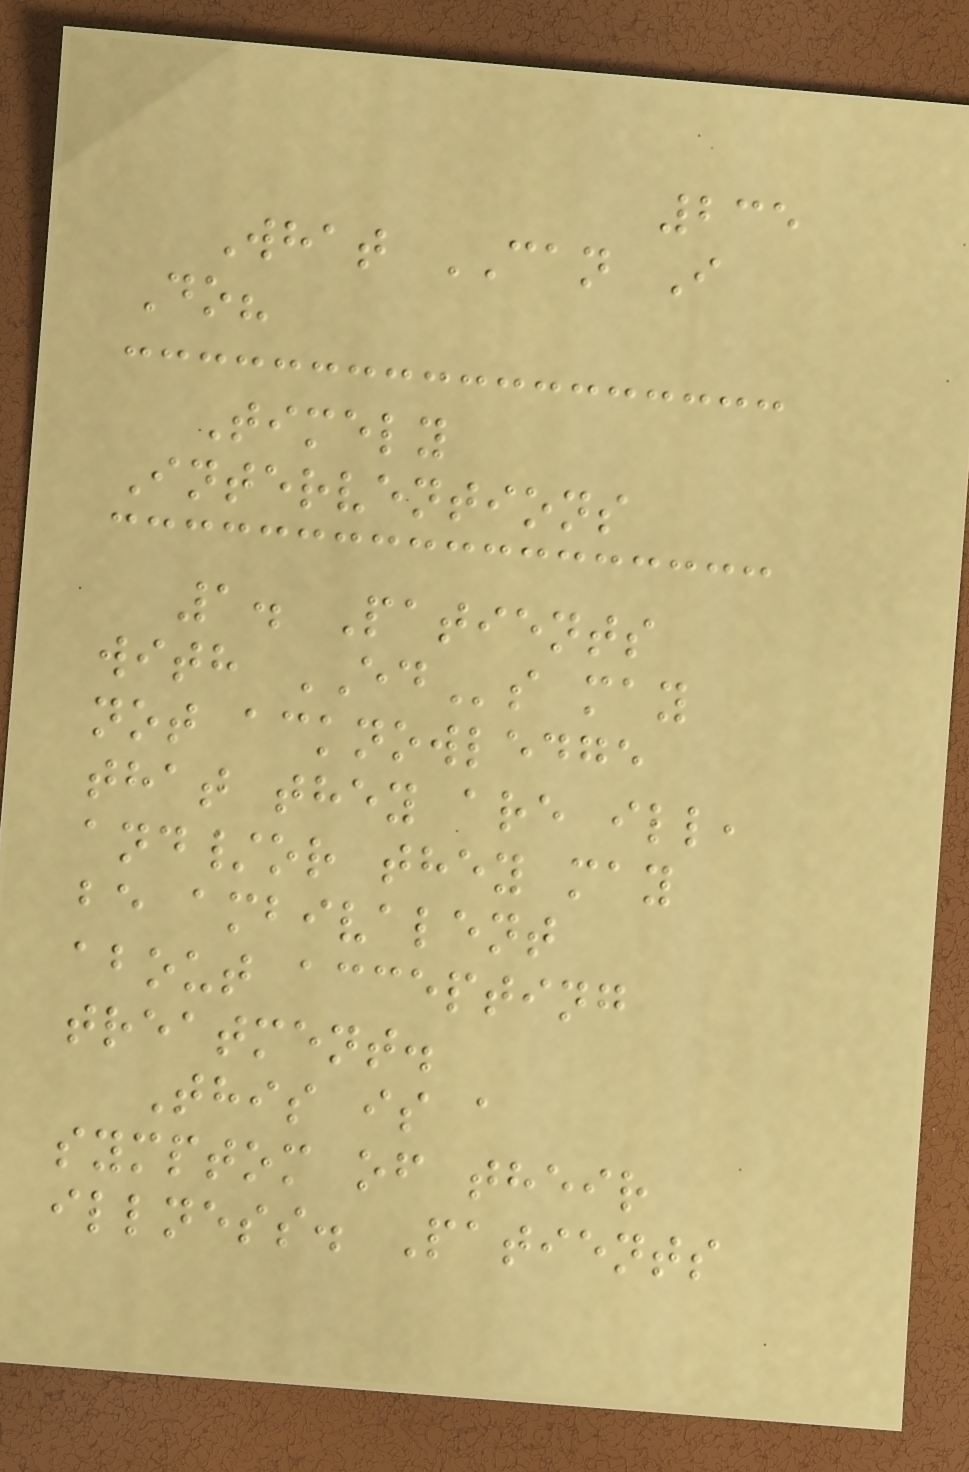235
What CAN I
Do?
Timely
Interventions
1. Patients
with EDs may
not acknowledge
that they are ill,
and/or they may
be ambivalent
about accepting
treatment.
This is a
symptom of their
illness. Patients
